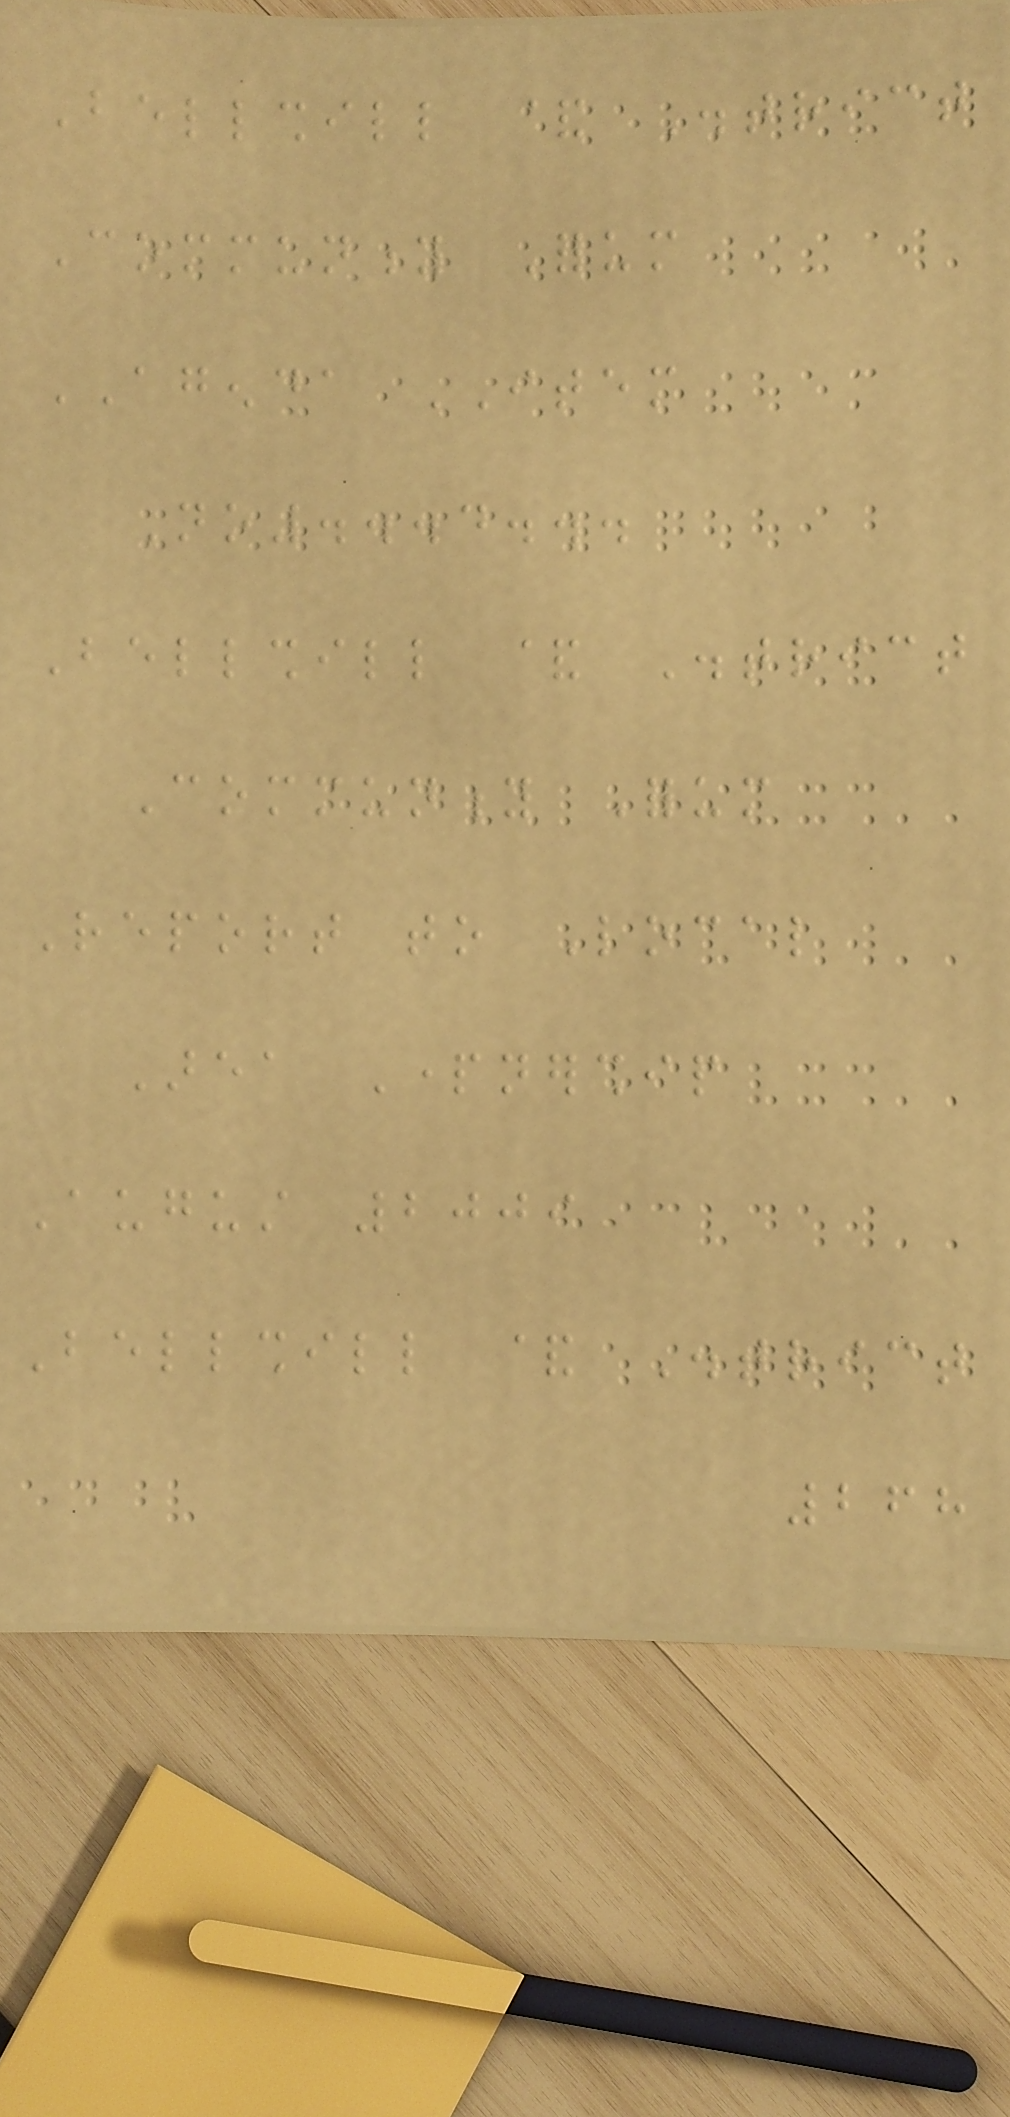Bellshill & District
Community Forum
AGENDA ITEM
No...4...
Bellshill & District
Community Forum
Report to Local
Area Partnership
August 2009
Bellshill & District
268
